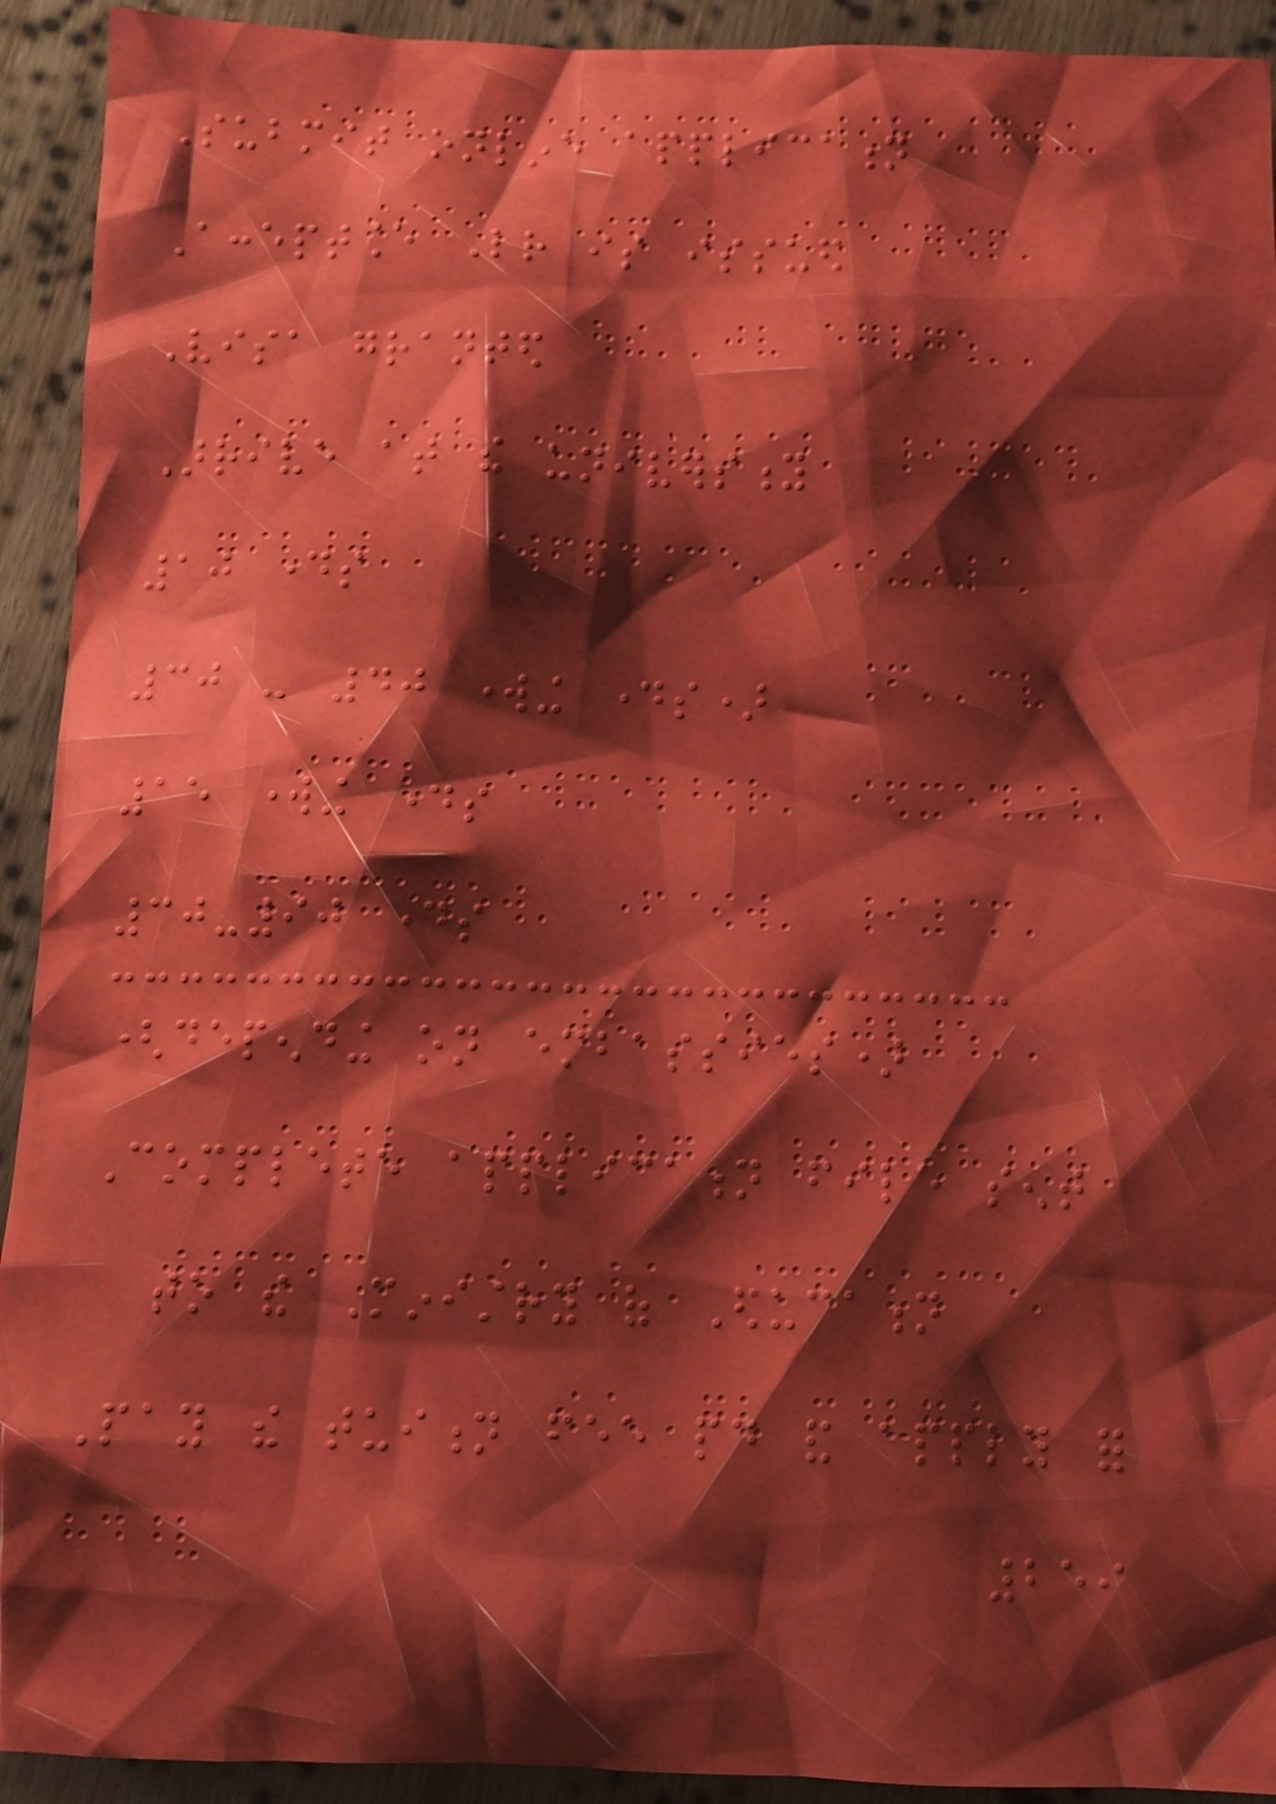Submit online application
Acceptance Letter is issued
Visa granted
Arrive at the university
10 days
30 - 40 working days)
15 working days
30-90 days
(depending on embassies)
Complete application file sent
to the Ministry of Education
Pay the tuition fee paid and apply for
259
